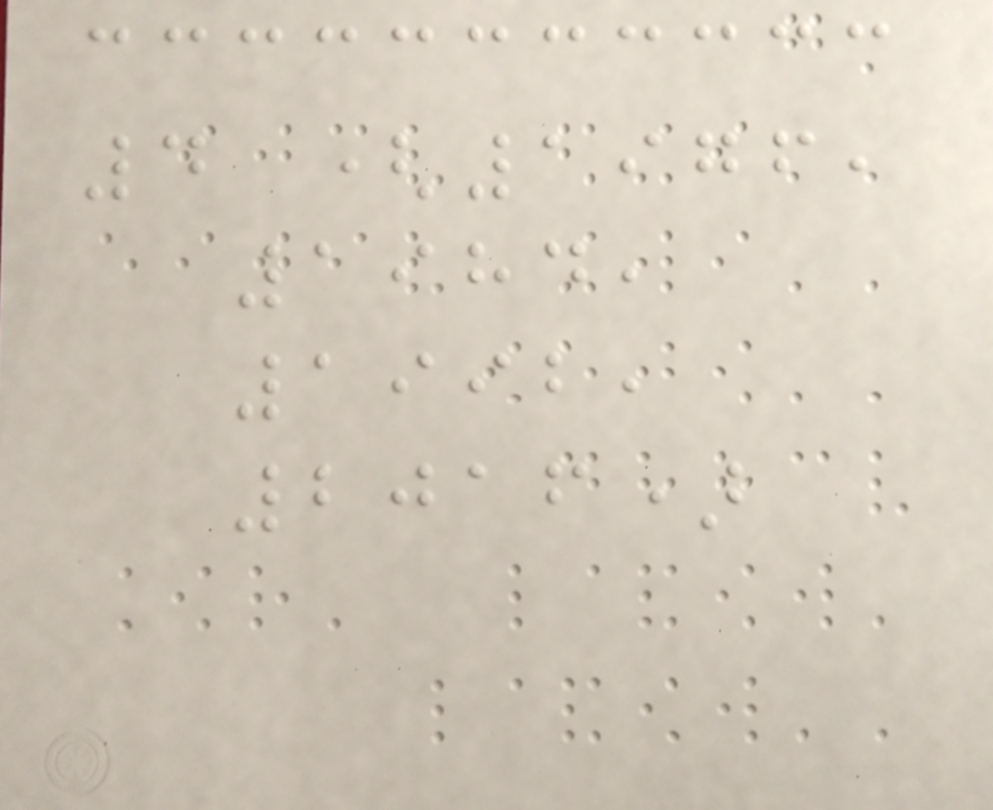4 (1976,
1984,
1992,
2016)
